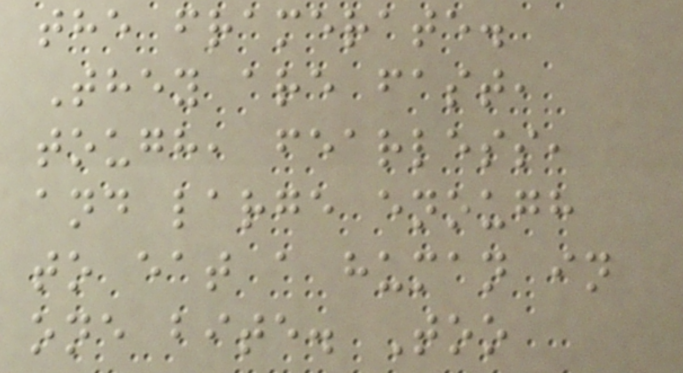the framerate.
They are fast,
tough, fearless,
and large enough
to eat a human in
one bite. Too
